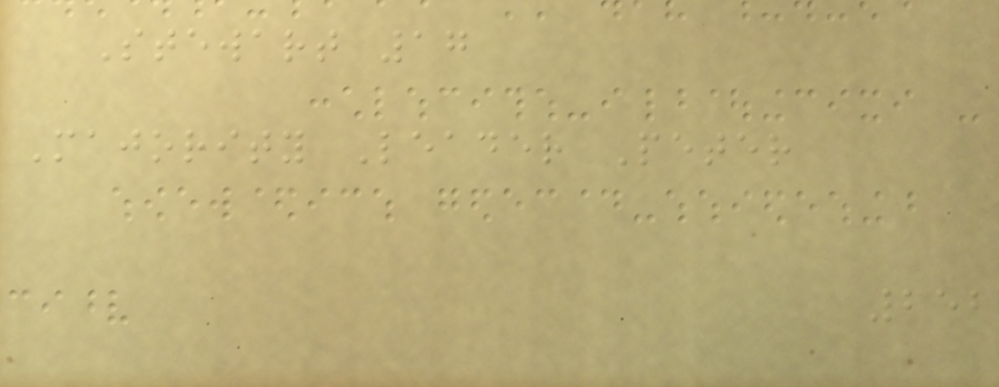Stewart 17
Majority Leader Peter
252
